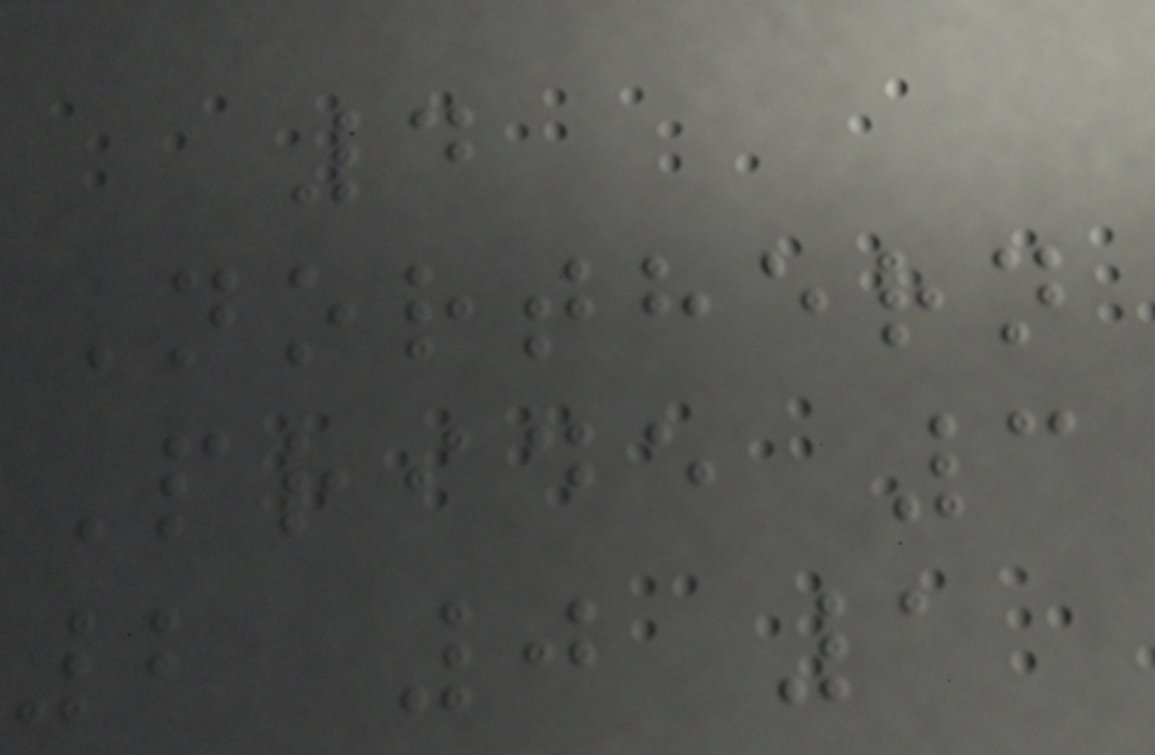4
Northern
Pride 3
2 0 1
